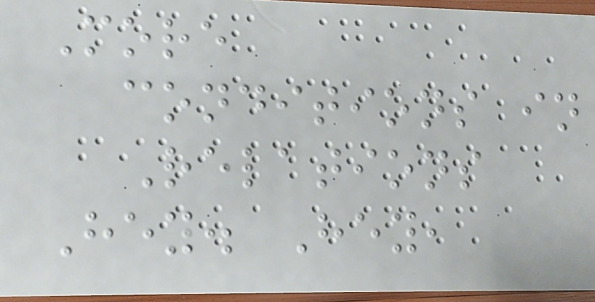More
conditions in
Relations
Hey. Hey,
